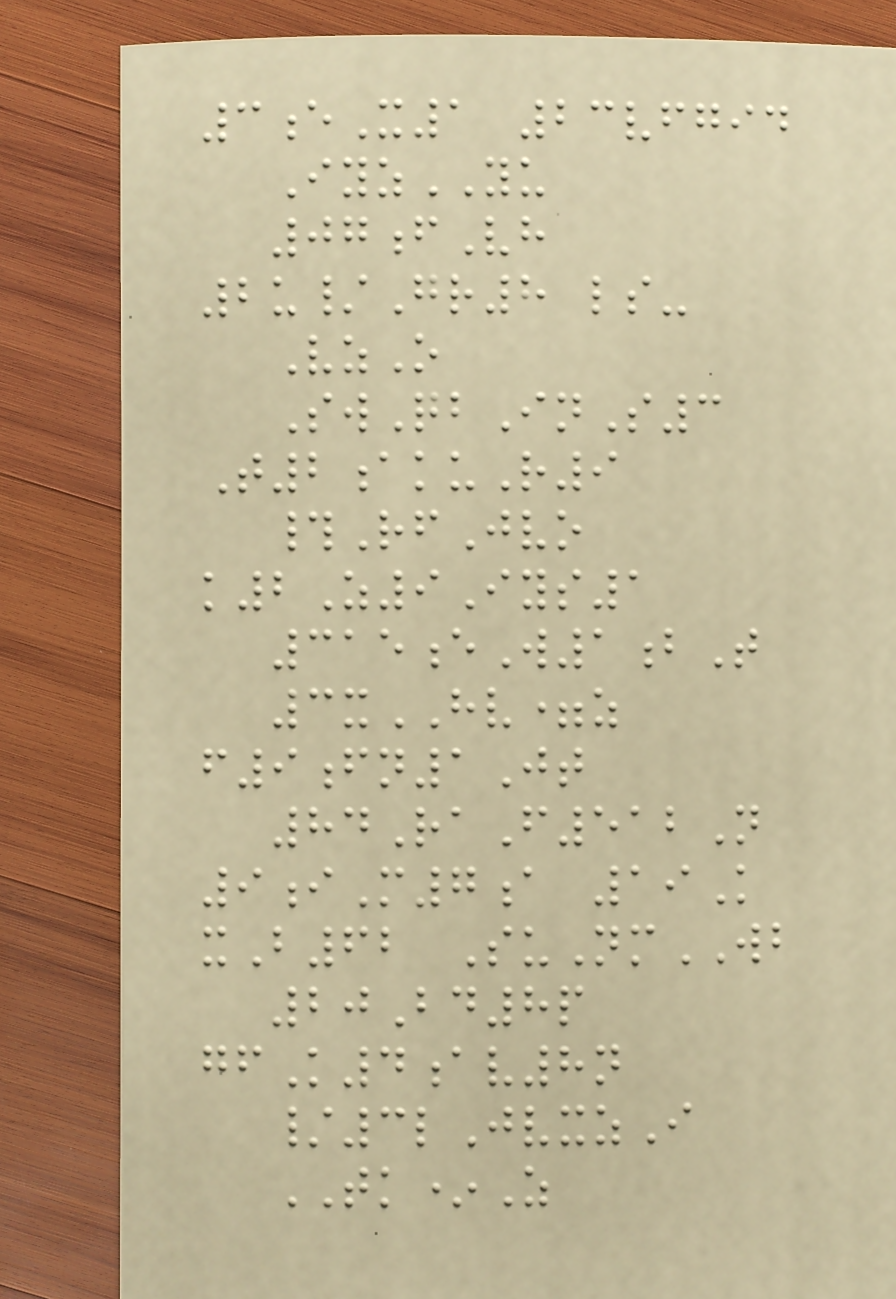3eX1 23vfgid
IyzYU
07fVh
2u/Gr8 ls-
VzO
SwQbInS3
T2akuR9
#RfJvo
k2Z9Iys1
315eW1bT
3xHV=z
f9fn1Jt
84RaF512N
9iM7a 19K
xB62 SuNmWB
20Bd8p
gfK4av8n
/3lJvxzI
TK*Z
